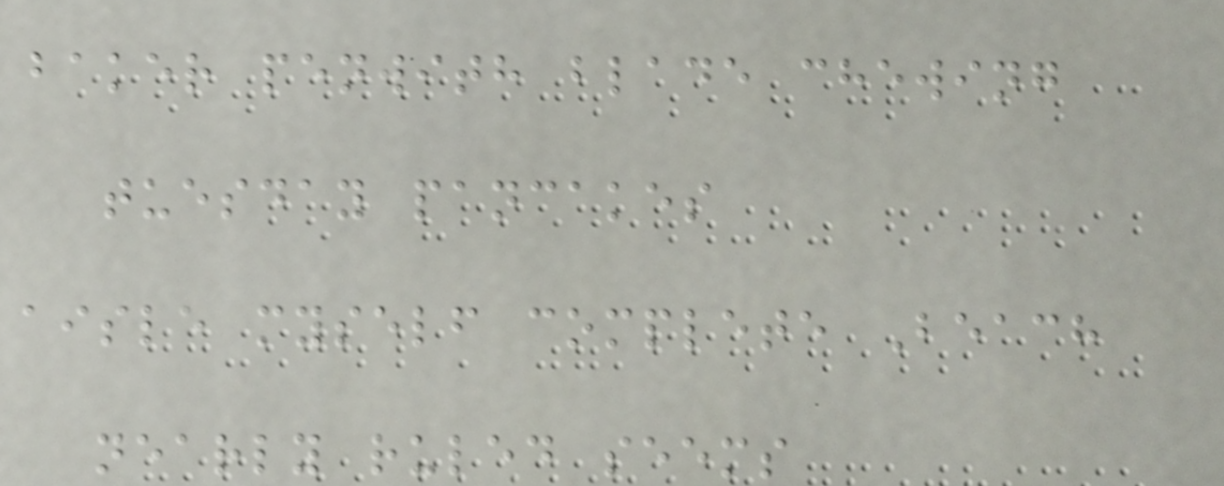baker penwith blade chewing
tuesday pancakes
aisle myself complete Beach
nearly ruled seems
